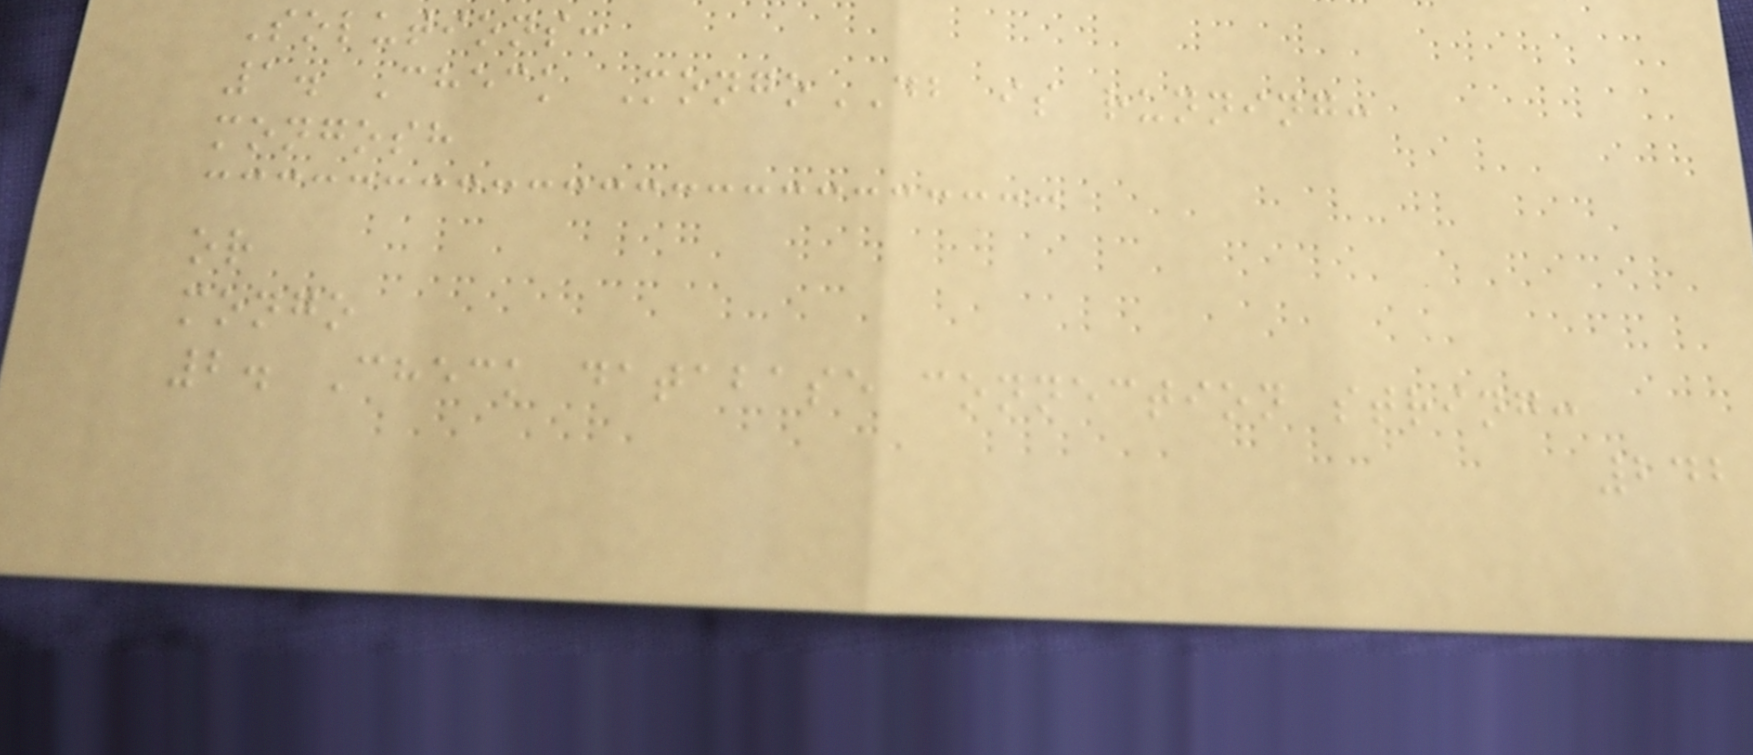Solutions:
1. Check MongoDB is running:
mongosh
or
mongo
2. Check database connection string:
242
